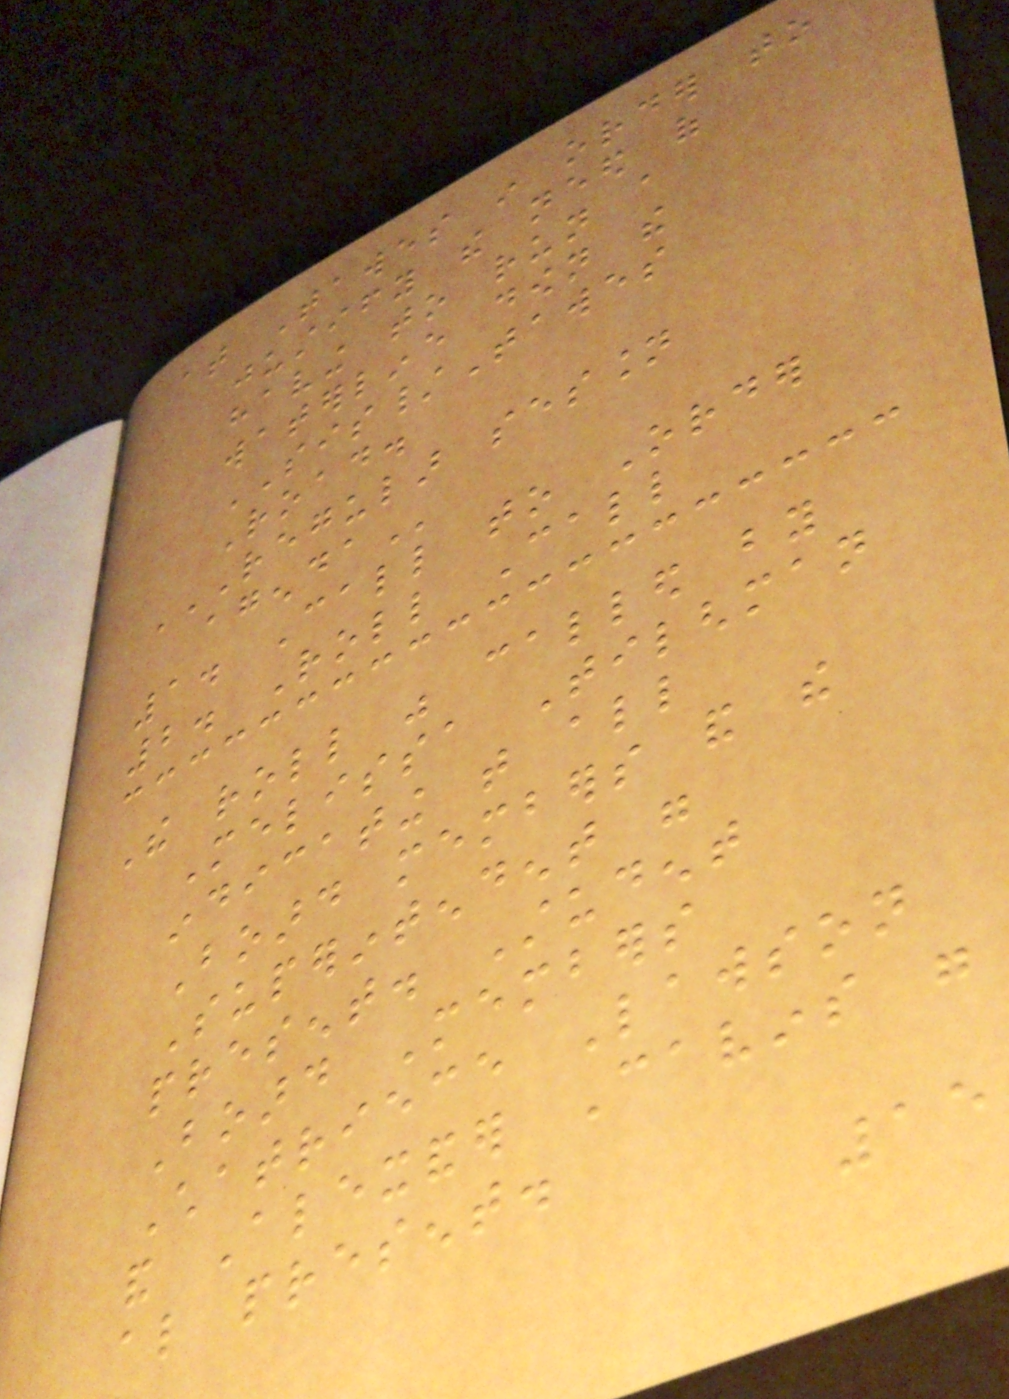at Tawes in order to
justify the need of
having to run a
waterline down the
SIS/Tawes
Road.
REGULAR SESSION
AGENDA
1. Call to Order
2. Roll Call
The roll was called by
Melissa Tilghman
indicating that all
Board members and the
Superintendent were
present. Student
Board Members
Chatriece Lawson
and Alexander Cavins were
also present.
15
